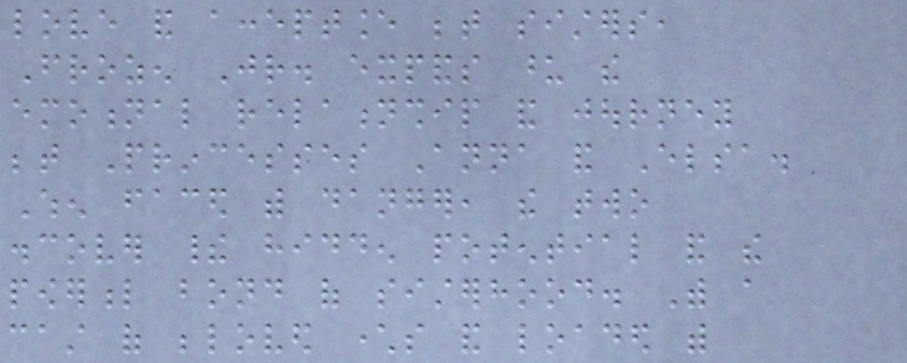love and acceptance between sisters,
Frozen Jr. expands upon the
emotional relationship and journey
between Princesses Anna and Elsa.
When faced with danger, the two
discover their hidden potential and the
powerful bond of sisterhood. With a
cast of beloved characters and loaded with
